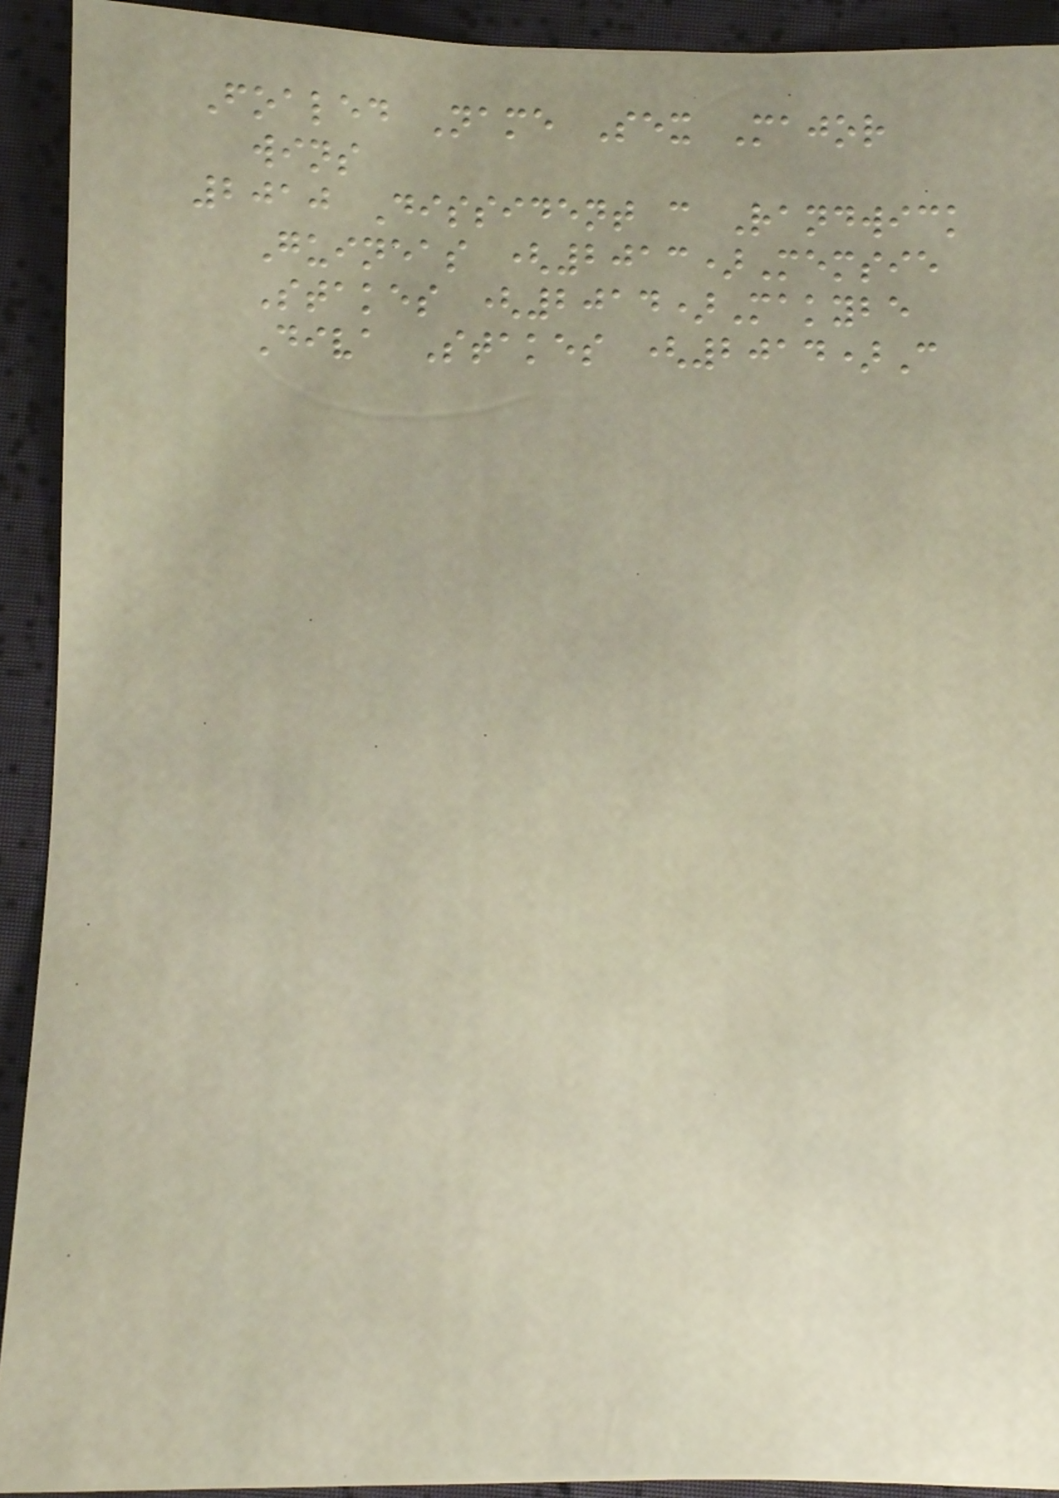Foaled Name Sex Major
wins
2010 Dissident c Randwick
Guineas (2013)Memsie
Stakes (2014)Makybe
Diva Stakes (2014)C
